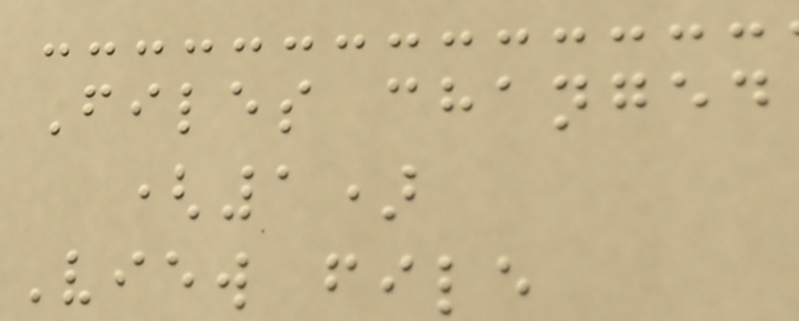Files changed
(1)
View file
